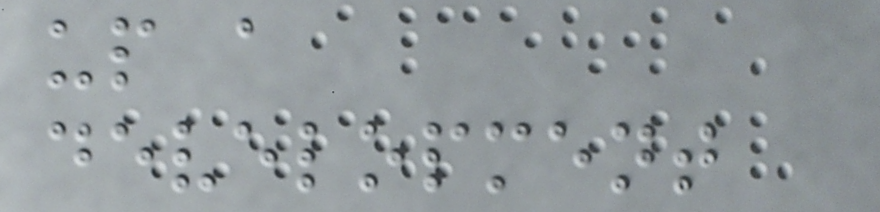up a
development
